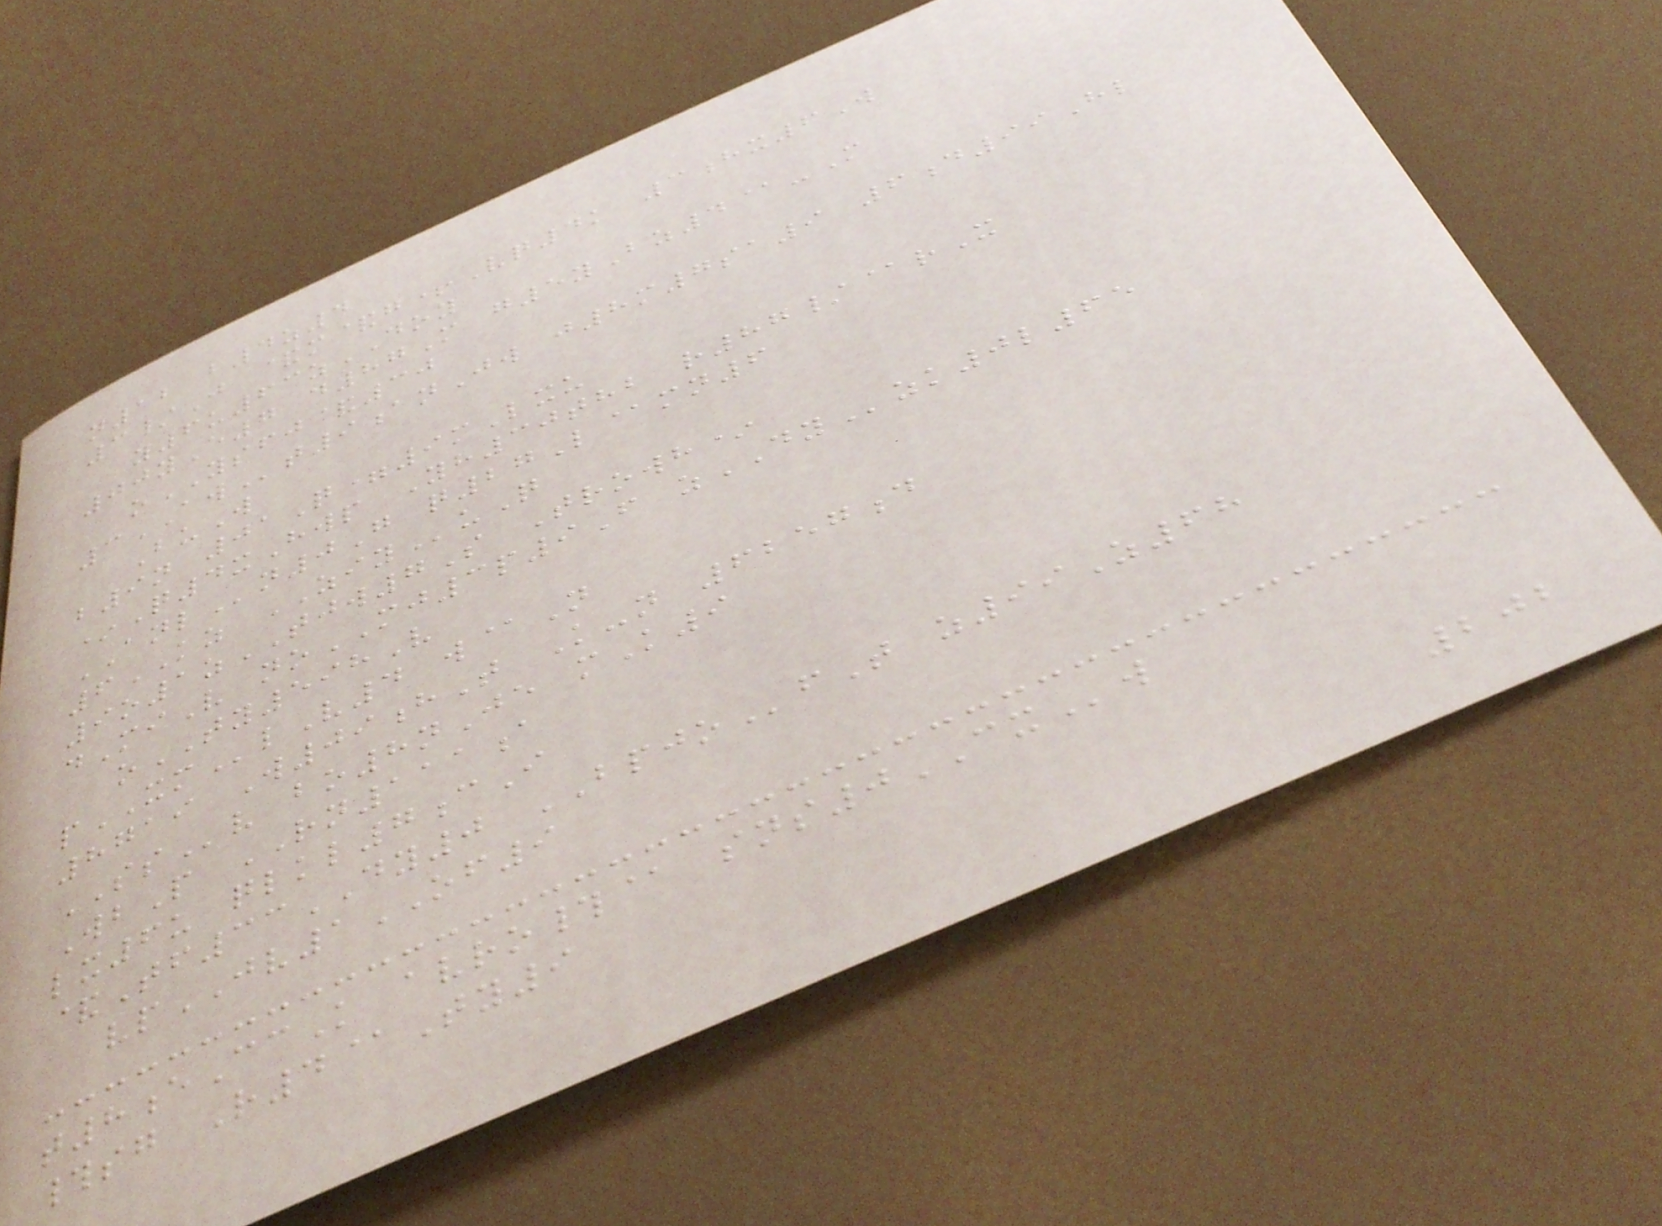n12 b4z4
3/J &m&g+Vq4k 3hx6W
y6u63zDOY
00yE7 d87M g5yBz4@-M
oYSFJ&30
3AWt9anJw j8m7sa9 6d99Hl
BuW
b9n 01Q=9mLxu
*Q4xHwp Yh30thb r87/@rX
ANLn0G q27L@mn6
6KZ ZIYuQ
9o1zTJW7S Trowh*
dMiV noMJ3p9F zDYzk0l65
oTY598V
pXMlV4 w@N
8719 W09hT K-n 6257d
SSv bo8nJe mK9
WbP RN111a
lx6u qlkl7cI
&Tf33DY0 BPJOfT z99Z68
vpJV1OF9
t8eCcK avro#@ sns0CXw
#sg R4@Ty9
202
